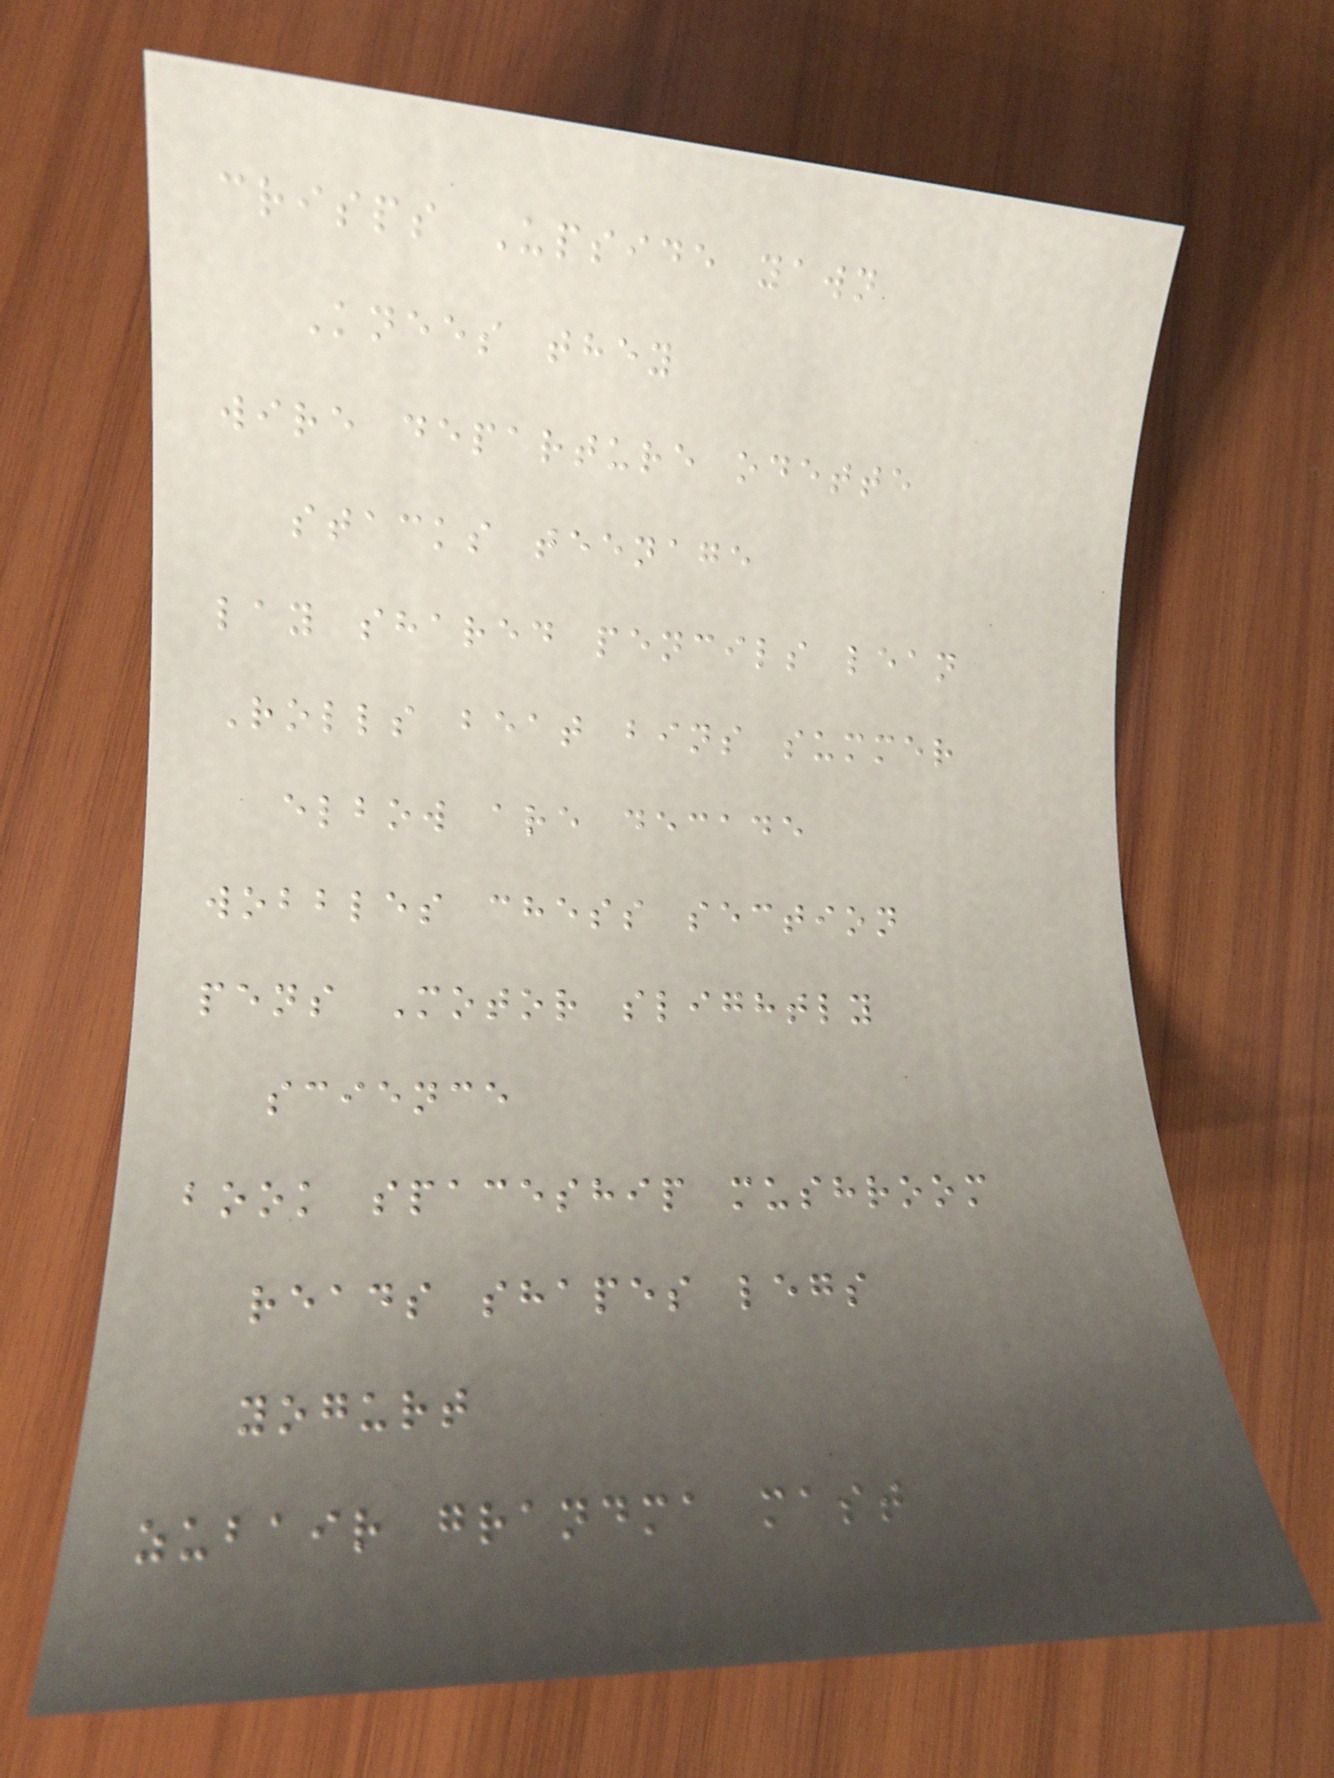crisps Upside yawn
Knees they
wire departure odette
stacks teenage
lay shared pencils lean
Rolls beat bins summer
elbow are decade
wobbles chess section
pens Motor slightly
science
book spaceship mushroom
reads shapes legs
yogurt
zubair grandma mast
